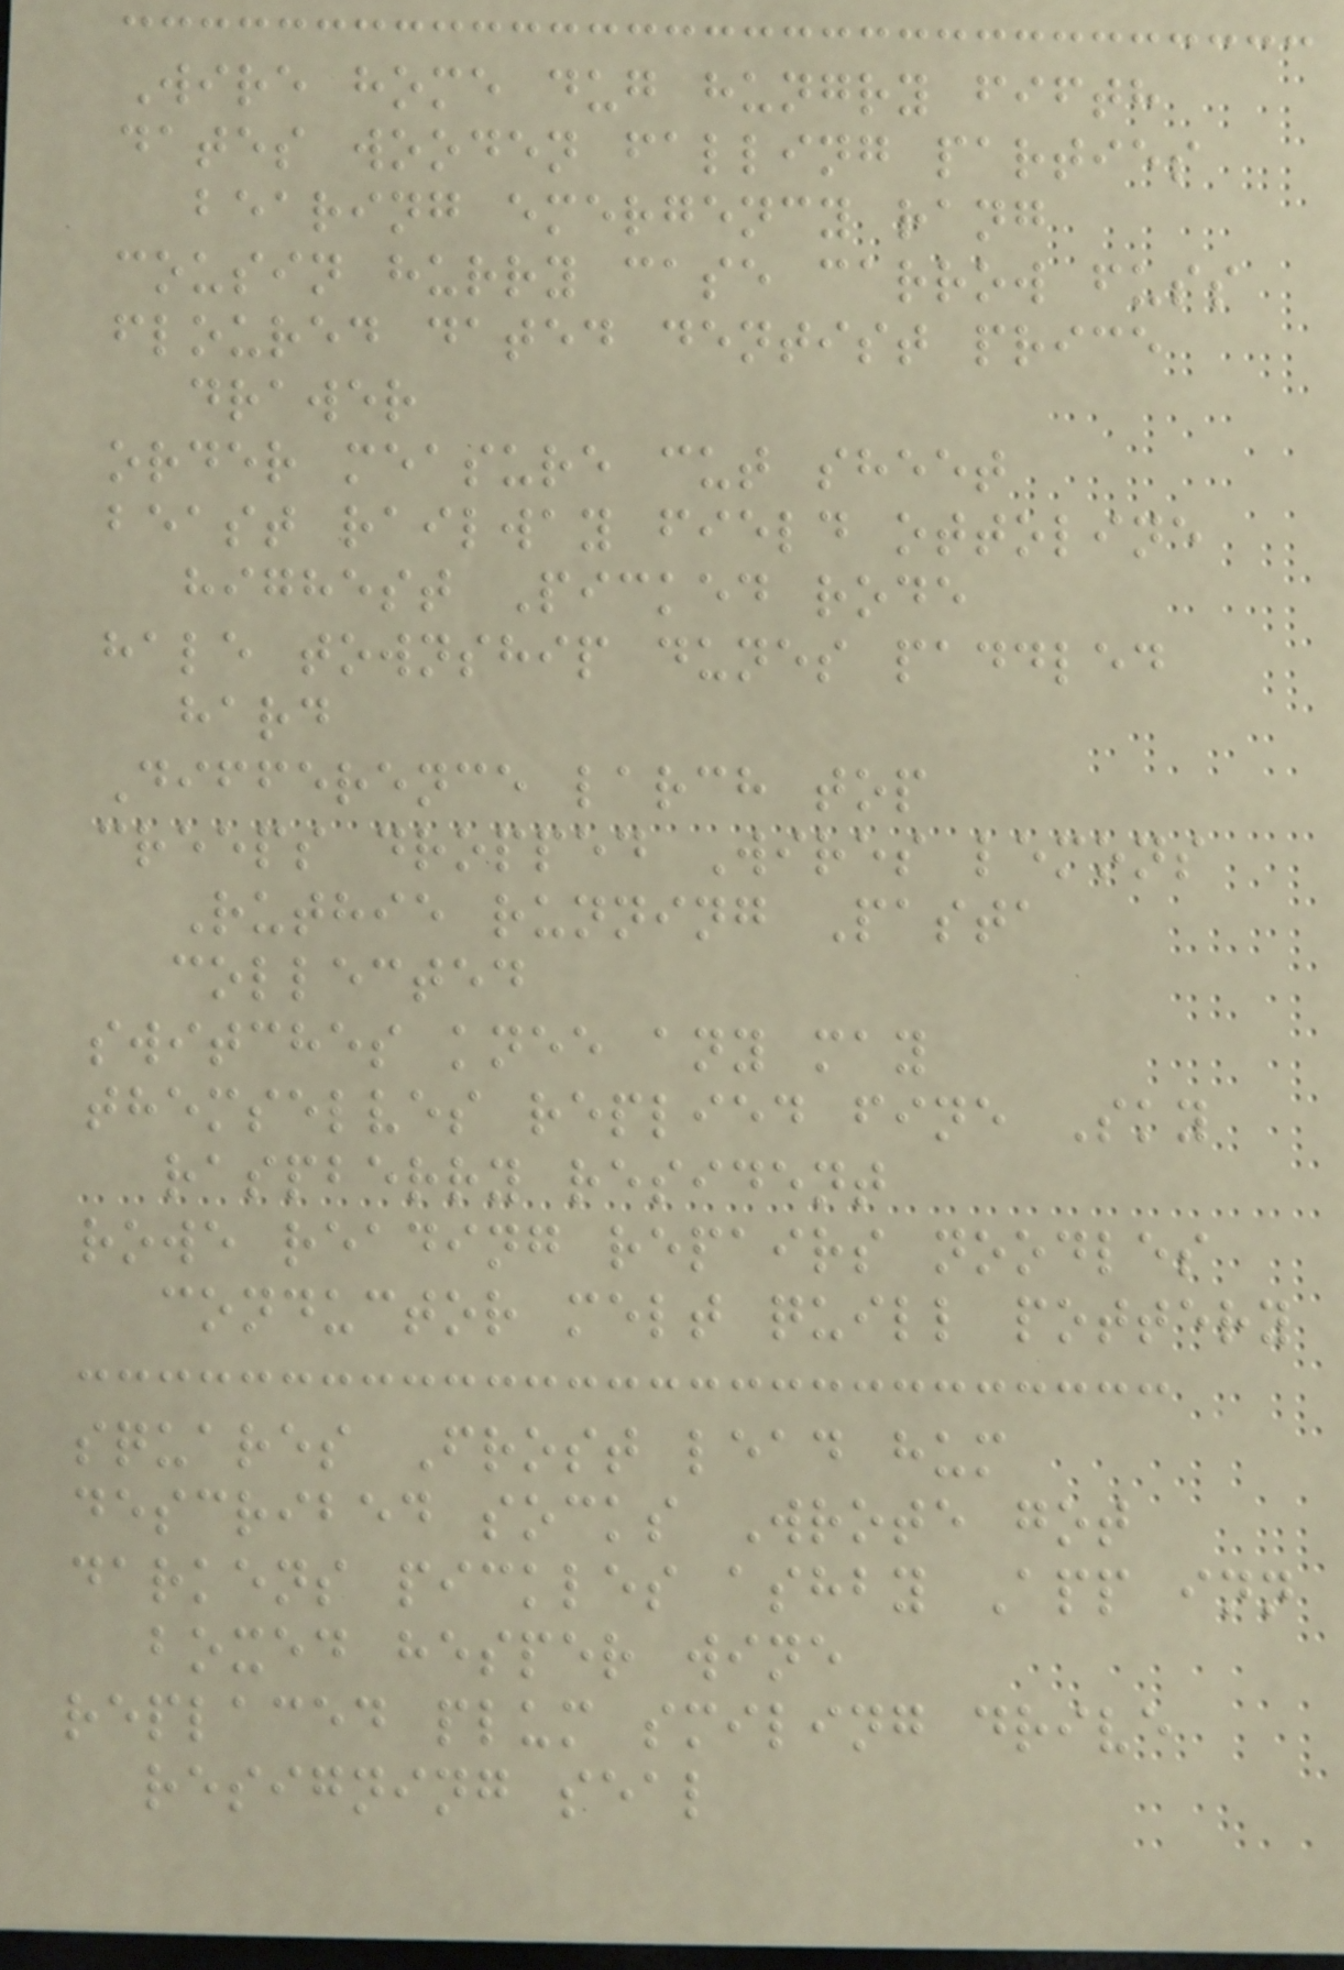Wire home dug hungry fifth
dates wooden falling parties
bearing emergency rang
cousin hurry case carrow fuss
floured dated dentist price
drawer
order measure cut sheet
beast railway field ottoline
highest Picked rode
hale township dunes paddled
hard
Difference larch top
creeps dropped Wires lemons
Ruthie running Pasta
collected
switches knee any may
themselves replied fine Sky
raspberry resident
rowe reading repairs noodles
conductor melt quill pottery
squares Frost lead hum
described socks Wrote got
darkens pickles ashby App inn
boxed hesper wine
replaced plum smiling drive
resigning seal
